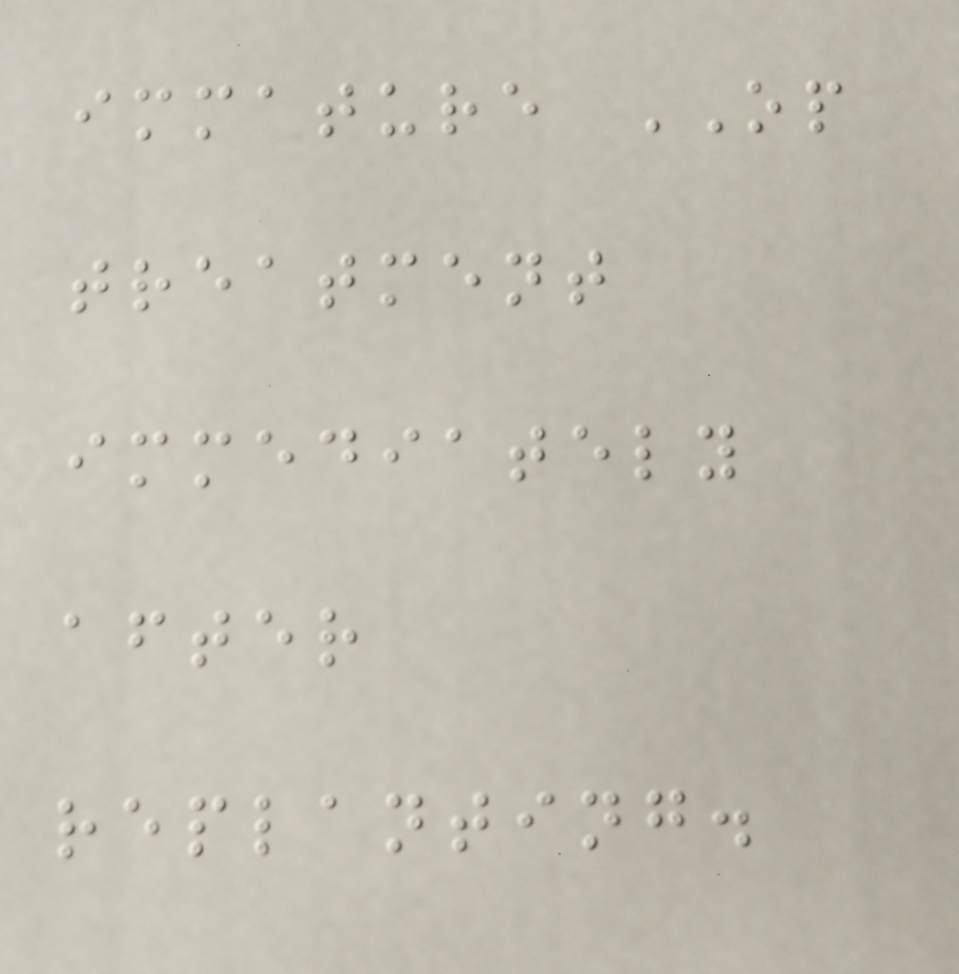immature OP
treatment
immediately
after
replanting.
